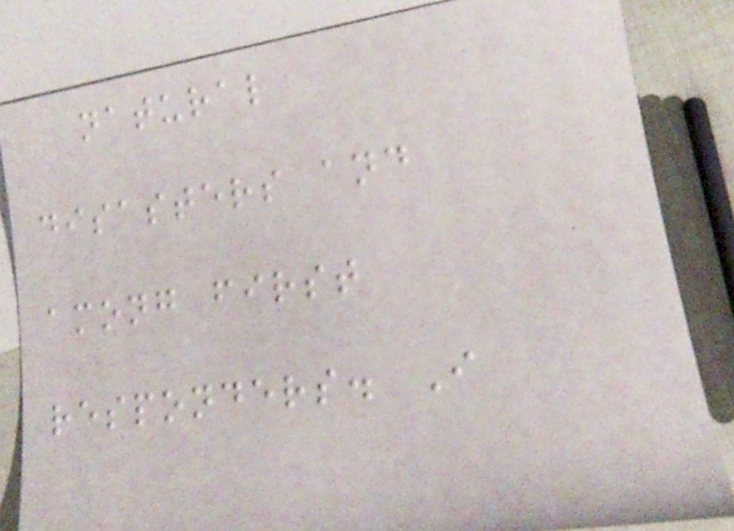natural
disasters and
among first
responders. I
